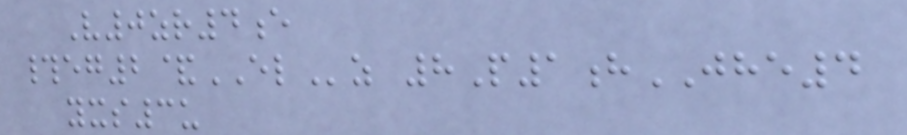V0zr4e
#eg2&ELz 8P1hJHE4
yxs3u
